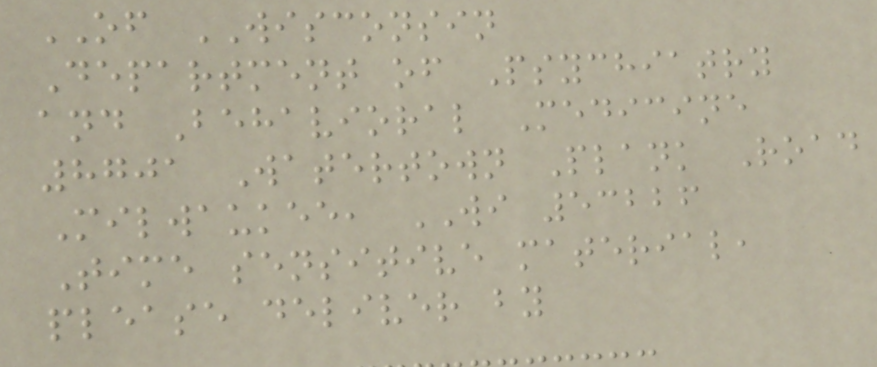OF WISCONSIN
Department of Psychiatry
and Behavioral Medicine
8701 Watertown Plank Road
Milwaukee, WI 53226
Time sensitive material,
please deliver by
